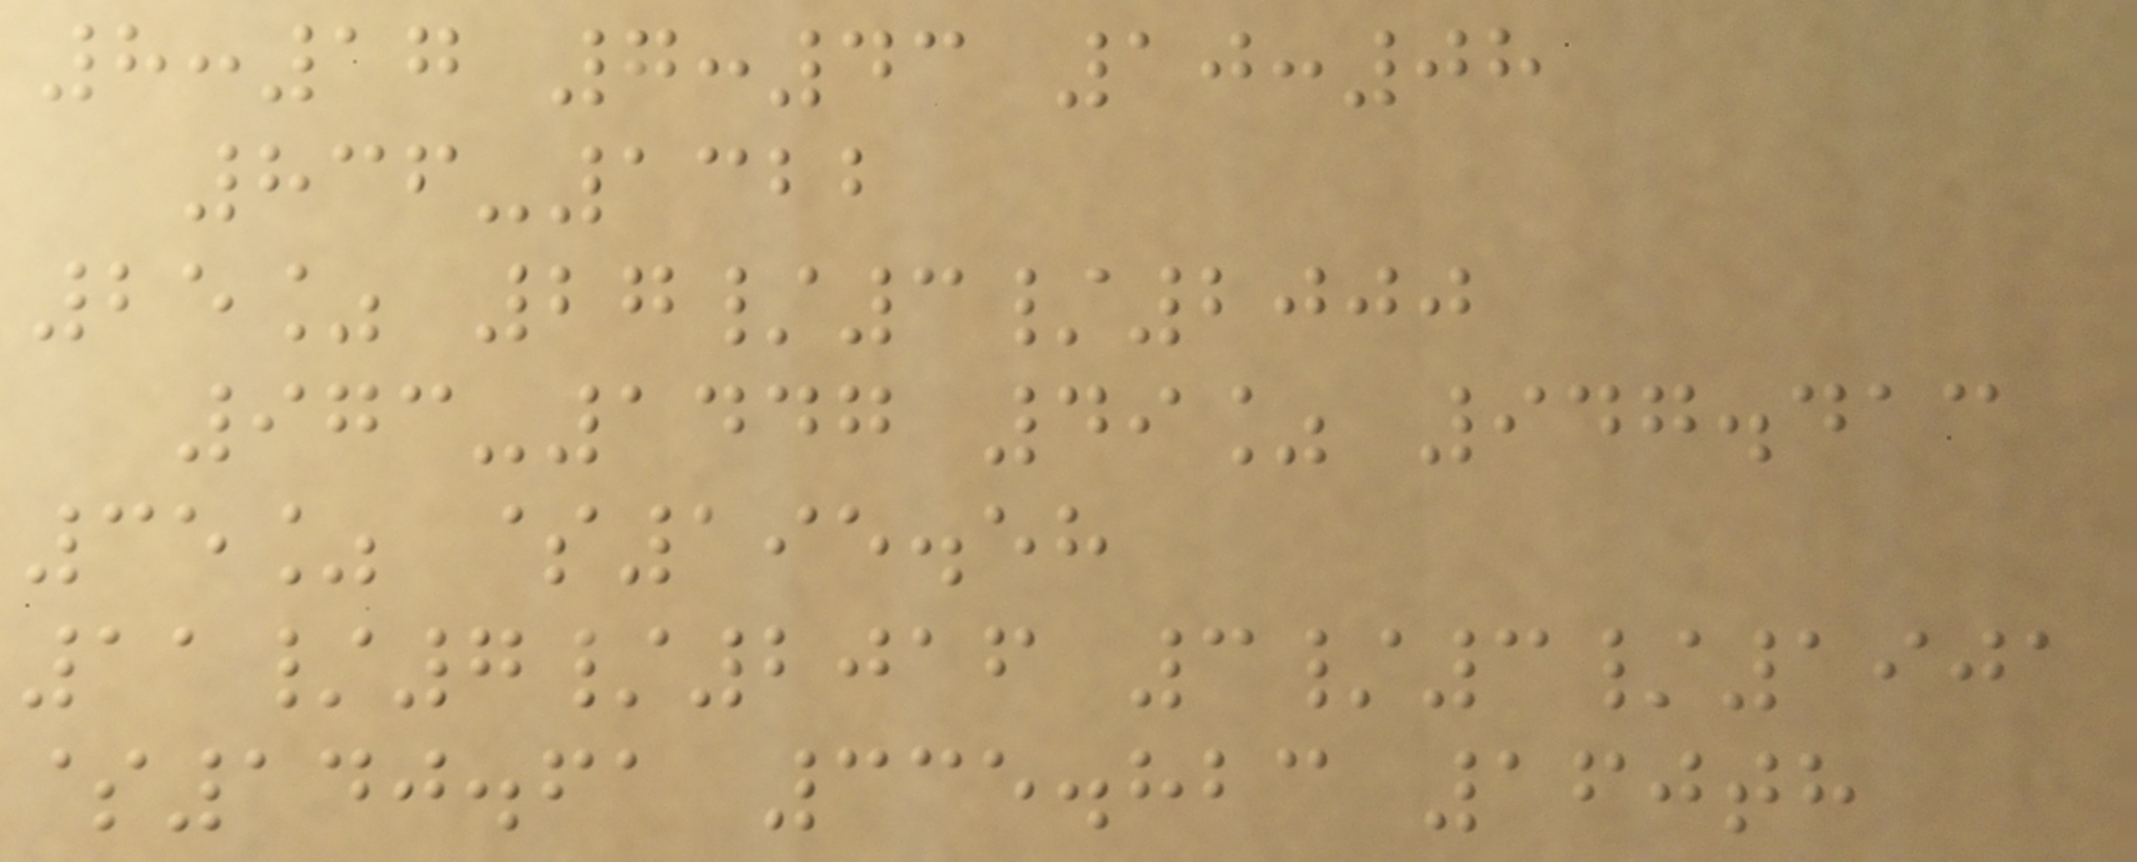8:17 7:43 10:08
836-1322
25% 27/3/2000
973-1447 49% 947.413
35% $195.58
11/7/2016 3/3/1901
$140.61 335.823 160th
